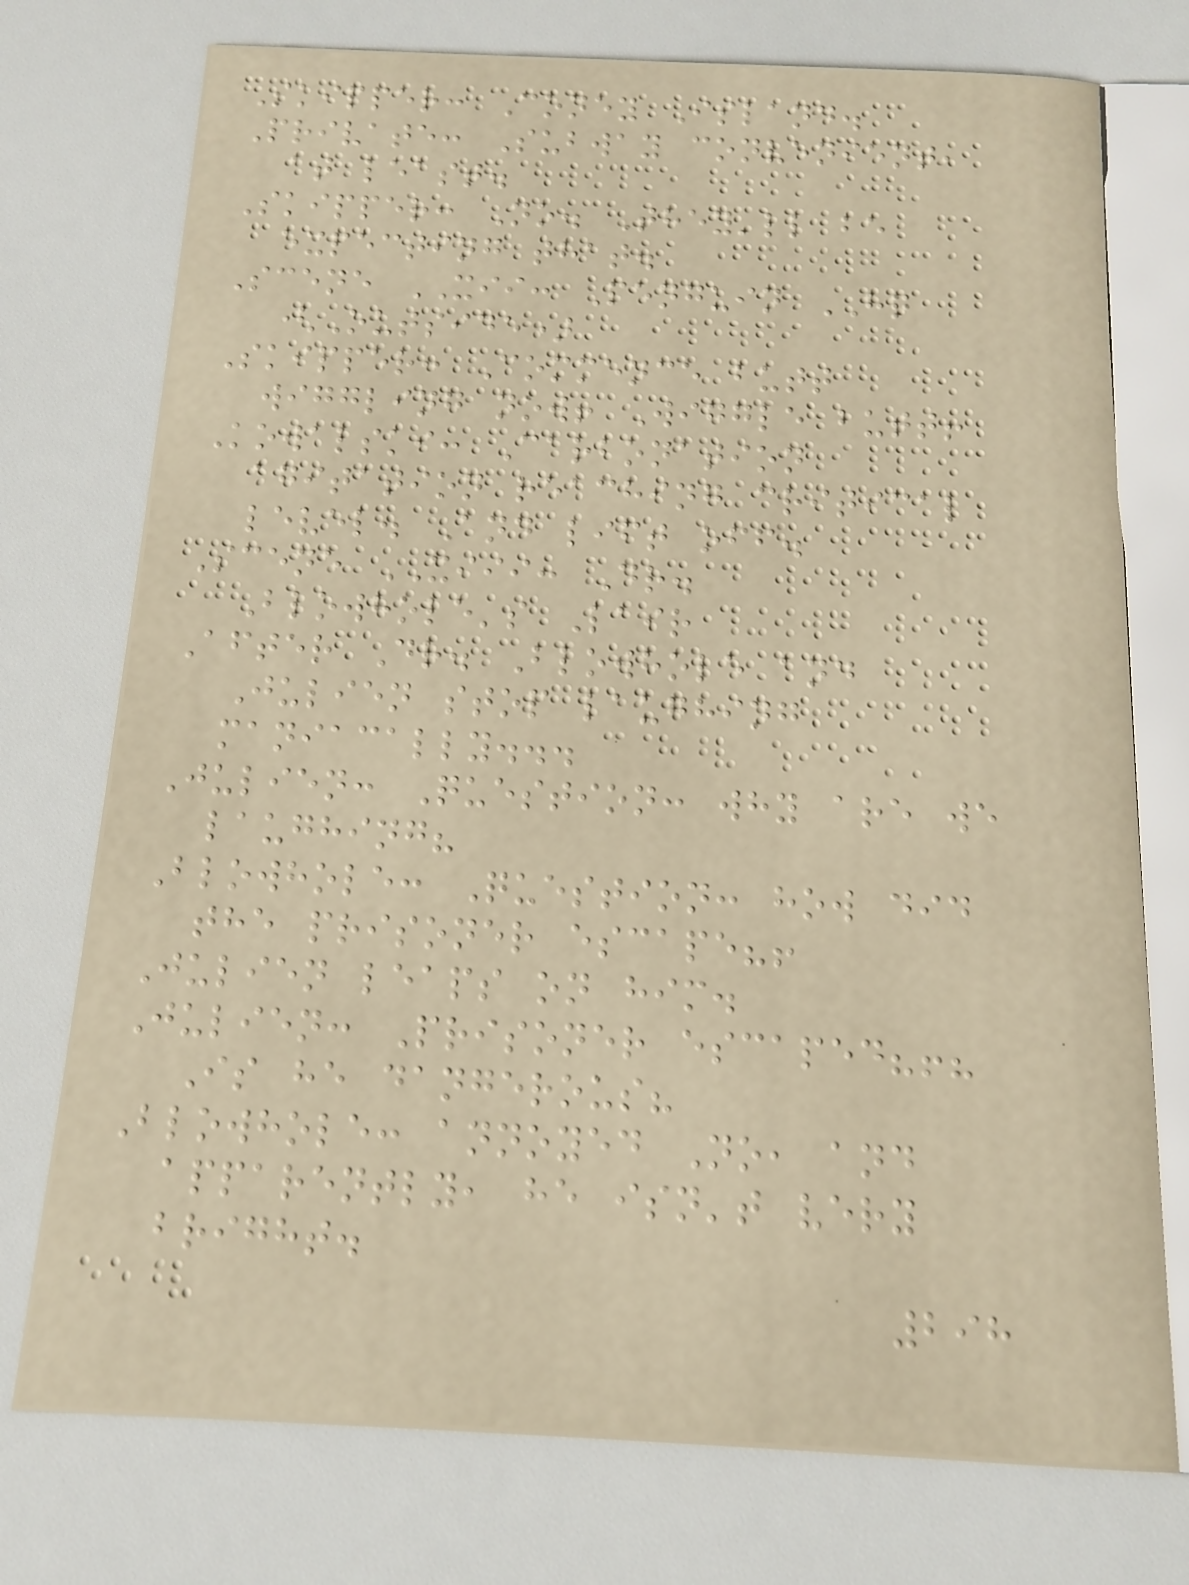Skipper: Coney Island.
Private: Subway convenient,
at least.
Skipper: No. They'll be
expecting that.
Scene XII: Penguin HQ
(Outside)
Skipper: Commence butt
wiggling now! Wiggle butt!
Kowalski: Carbonation
agitation reaching critical
level. And lift off.
Scene XIII: Dr.
Blowhole's Lair
After Dr. Blowhole and
Julien stop laughing
maniacally...
Julien: Question: why are we
laughing?
Blowhole: Question: how did
the prisoner escape?!
Julien leaps on him.
Julien: Prisoner escaped?!?
Is he dangerous?
Blowhole: annoyed No, and
apparently, he isn't very
bright.
298
